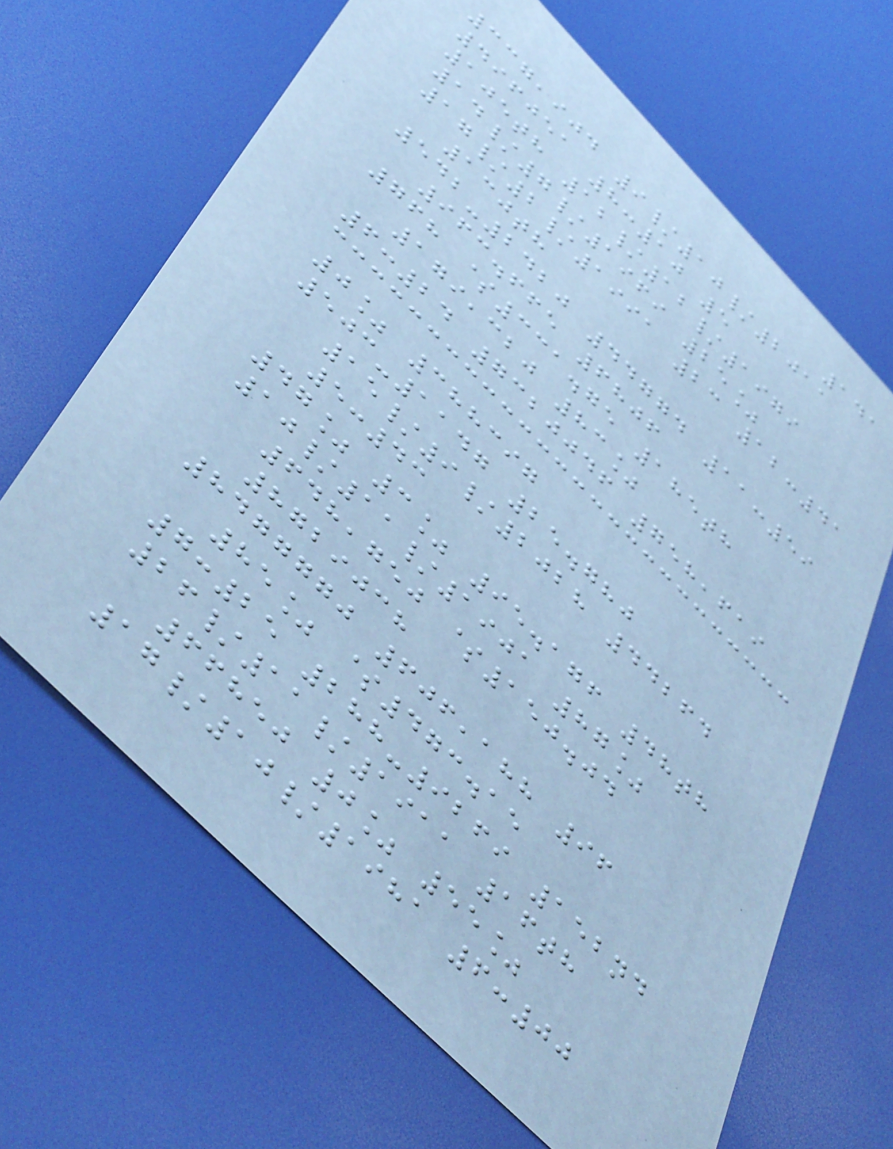141
337,904 9/10/2011
496051 8:10 5
105th 12/12/1979
14/7/1969 25%
17/2/1991 23 12:41
130th
542-2420 44774 11:59
963.665 6806
768 $331.75 185th
179,320 83%
6:24 7320046 758,619
0% 388397
503-1147 25.780
15/9/2028 44264
5:43
47% 3% 95.176 48th
10/11/1901 87%
648,750 $150.04
8729038
8477770 606,188 96
85% $473.15
7:25 288-9269 152nd
26/11/1911 16th
66850 0% 55%
17/10/1981 6:00
